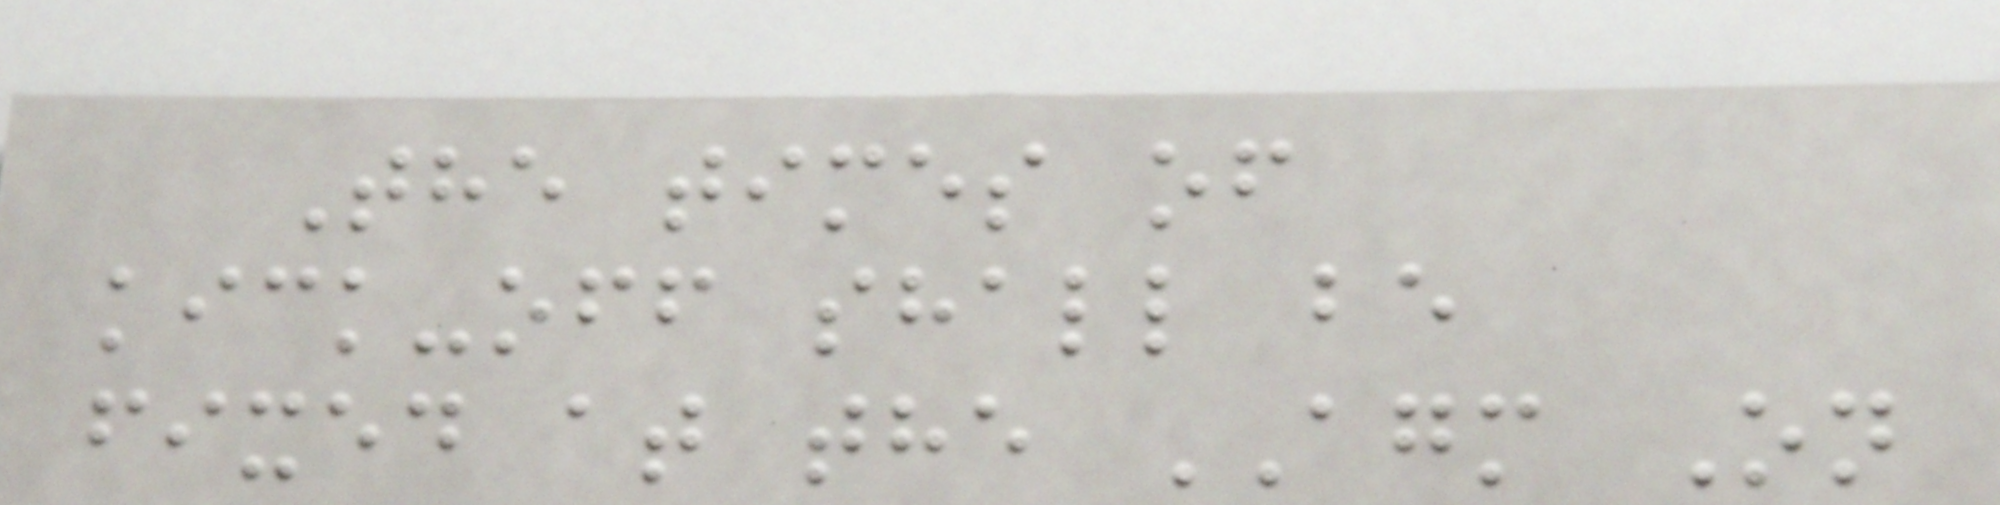The times of
kick-off shall be
fixed at the AGM On
